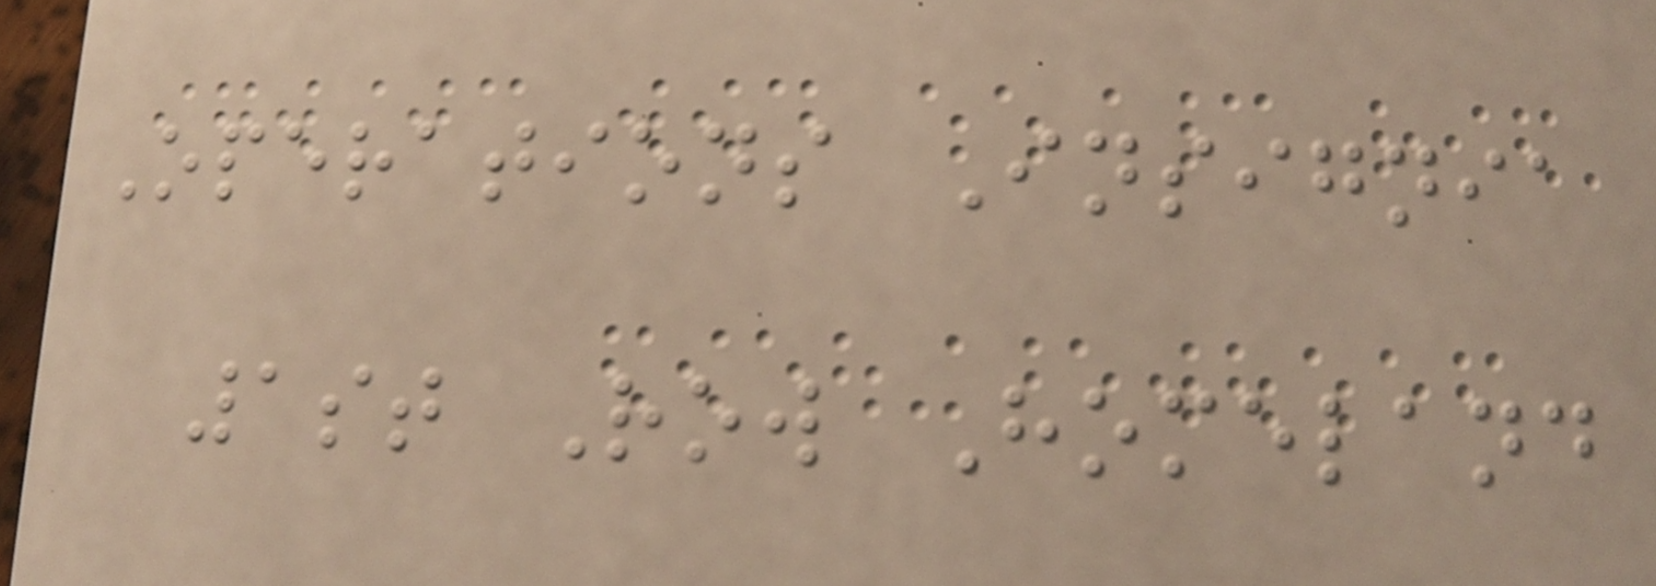Operations Insignia
1st Row Homeland
